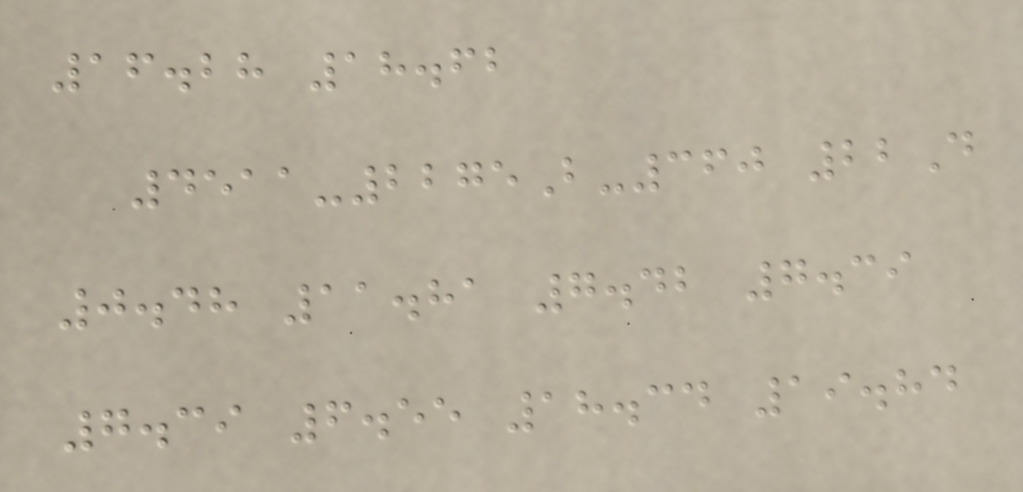16.28 18.62
4511-2275B-360 22D
0.48 11.81 7.42 7.39
7.39 6.55 18.34 19.84
